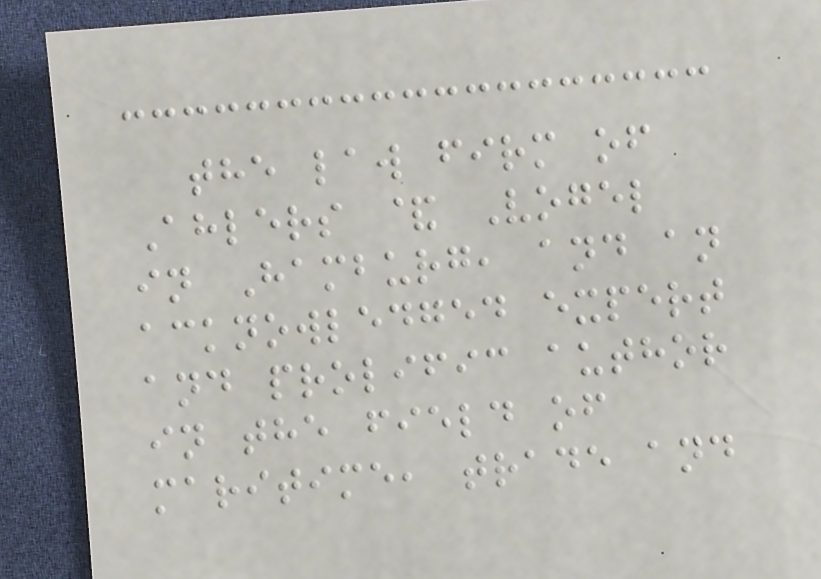the law firm of
Ahlers & Vogel
in Hamburg, and an
acknowledged expert
and prolific author
in the field of
maritime, trade and
